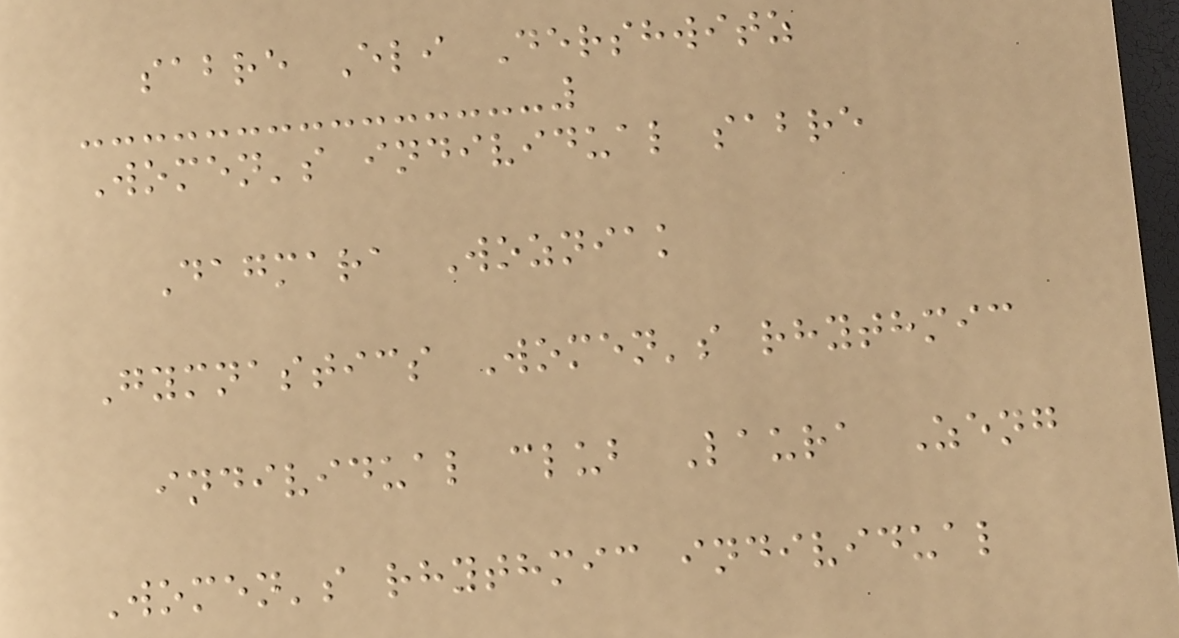sabre Eli Dershwitz
Women's individual sabre
Dagmara Wozniak
Gymnastics Women's rhythmic
individual club Laura Zeng
Women's rhythmic individual
